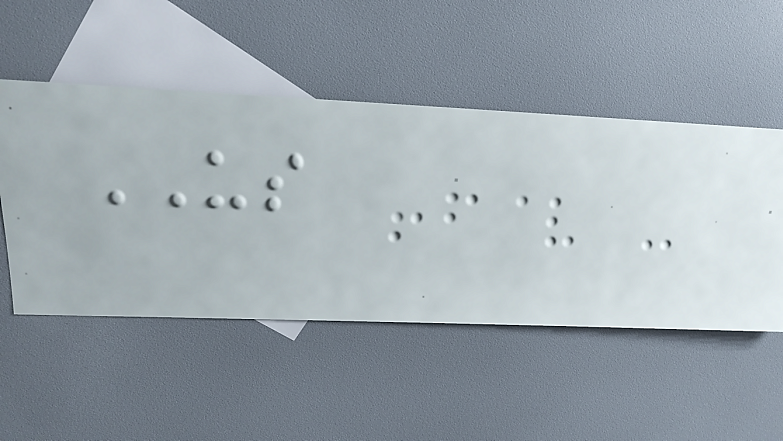US
